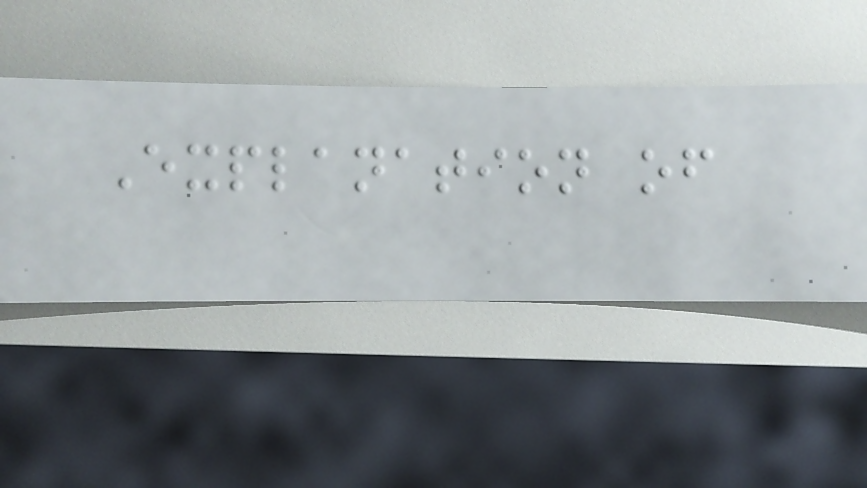Explanation of
